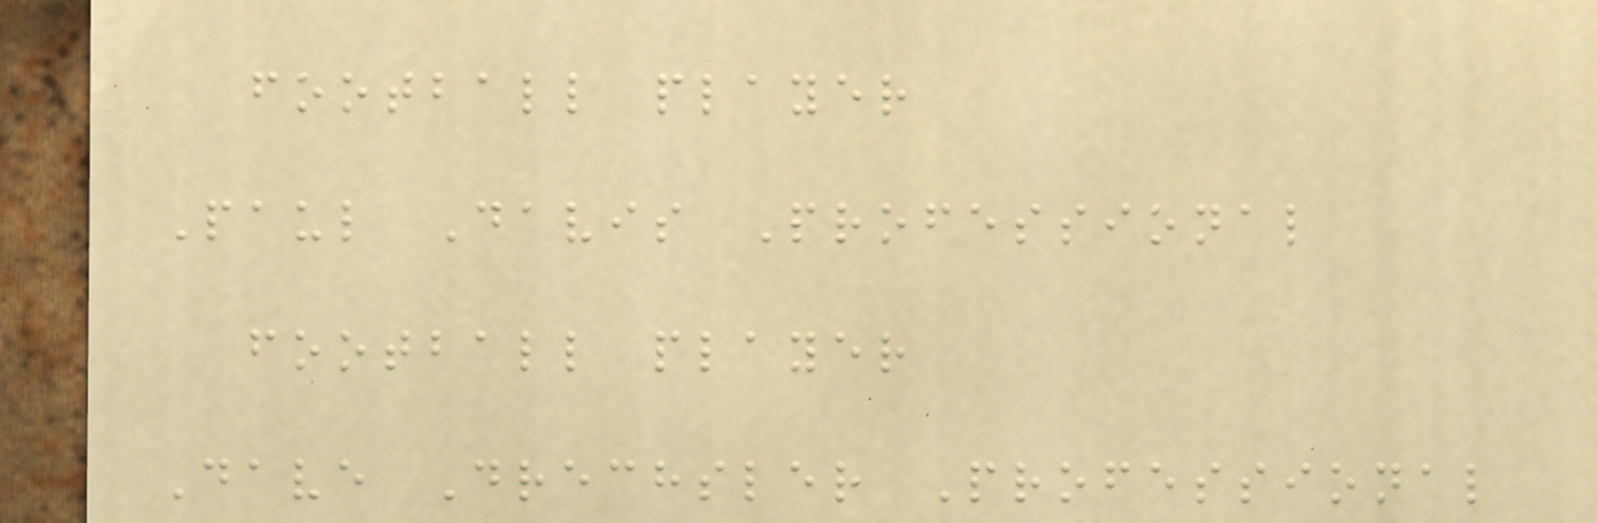football player
Paul Davis Professional
football player
Dave Drechsler Professional
